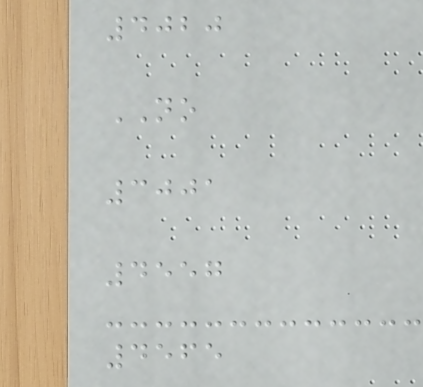4020
NO
3001
4557
4565
